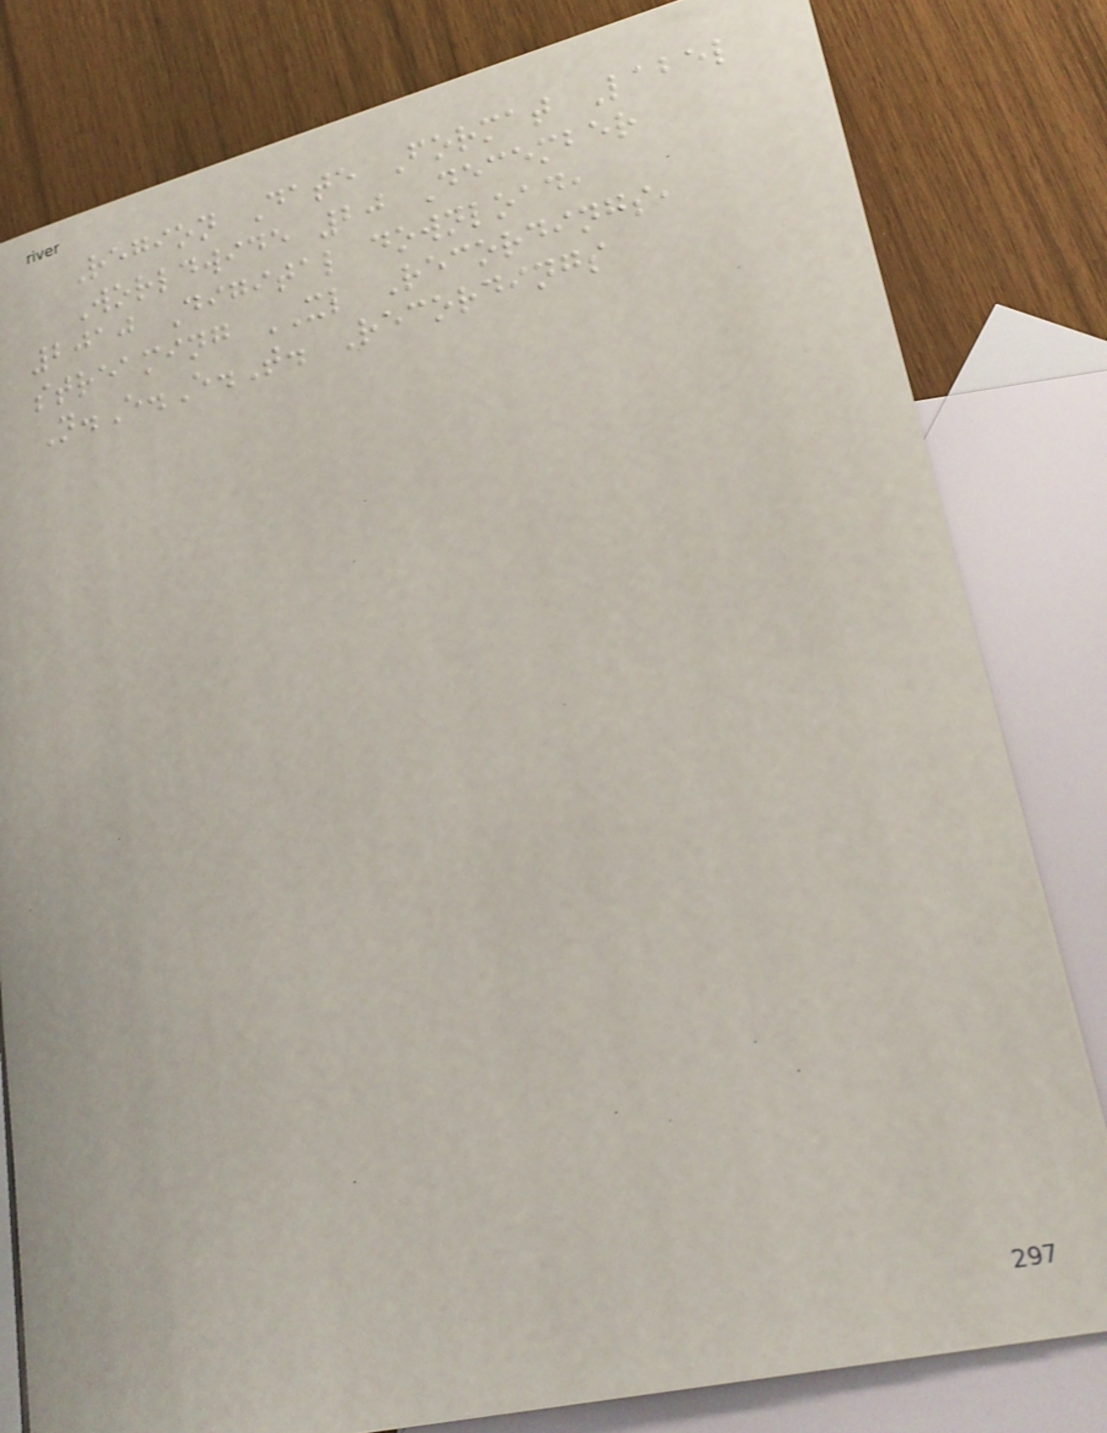Region Date Format Label
Worldwide 20 December
2010 Digital download,
streaming XL Recordings,
N.E.E.T. Recordings
